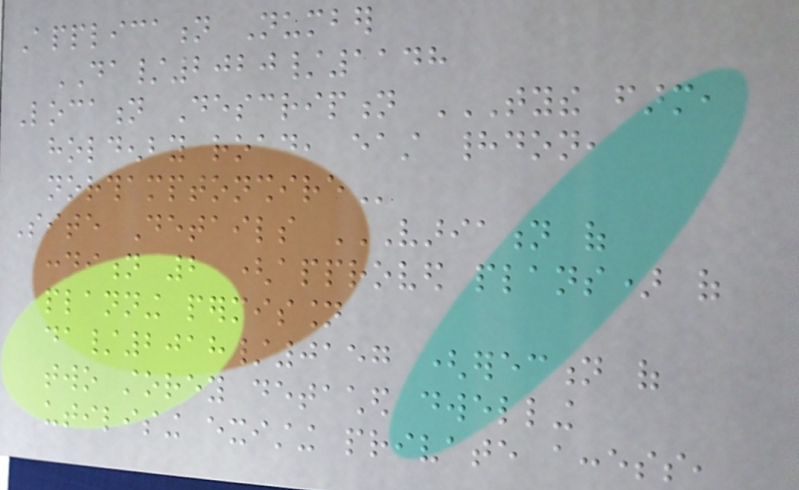Application Number
DA/2020/1148
Location Description TYTHE FARM,
HOLDENBY ROAD, EAST HADDON,
NORTHAMPTONSHIRE
Site Details VARIATION OF
CONDITION 2 (APPROVED PLANS) OF
PLANNING PERMISSION
DA/2018/0157 (ERECTION OF
TWO STOREY DETACHED DWELLING
UTILISING EXISTING PRIVATE ACCESS,
